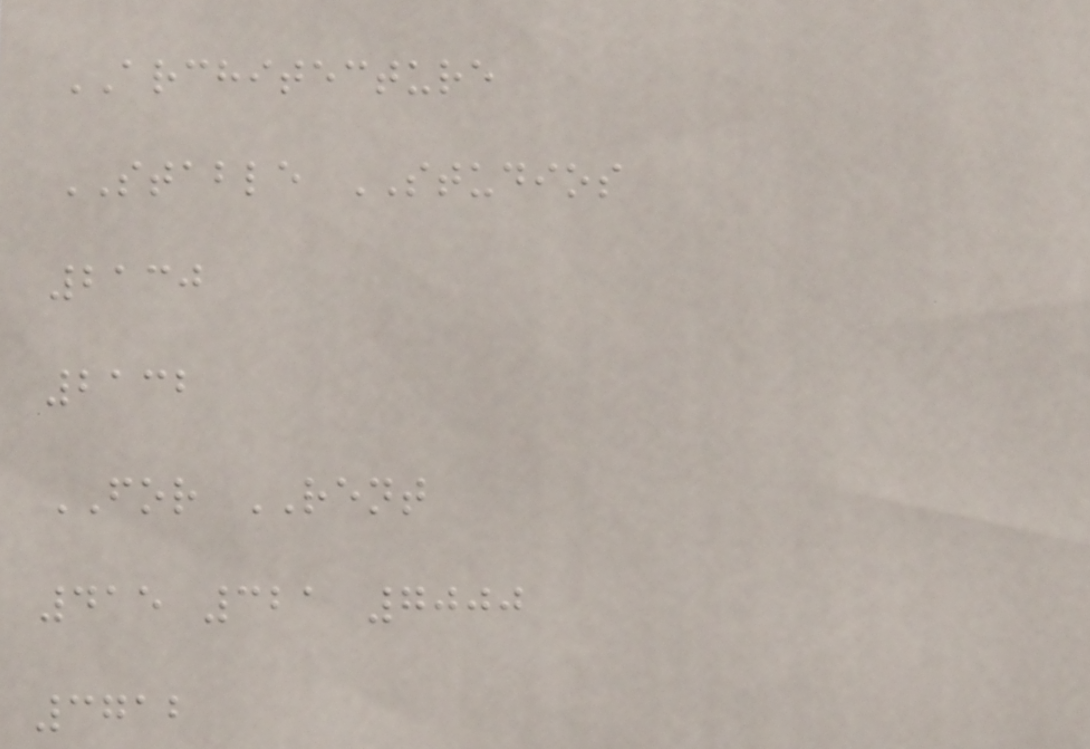ARCHITECTURE
STABLE STUDIOS
2130
2132
FOR RENT
415 321 7000
3712
